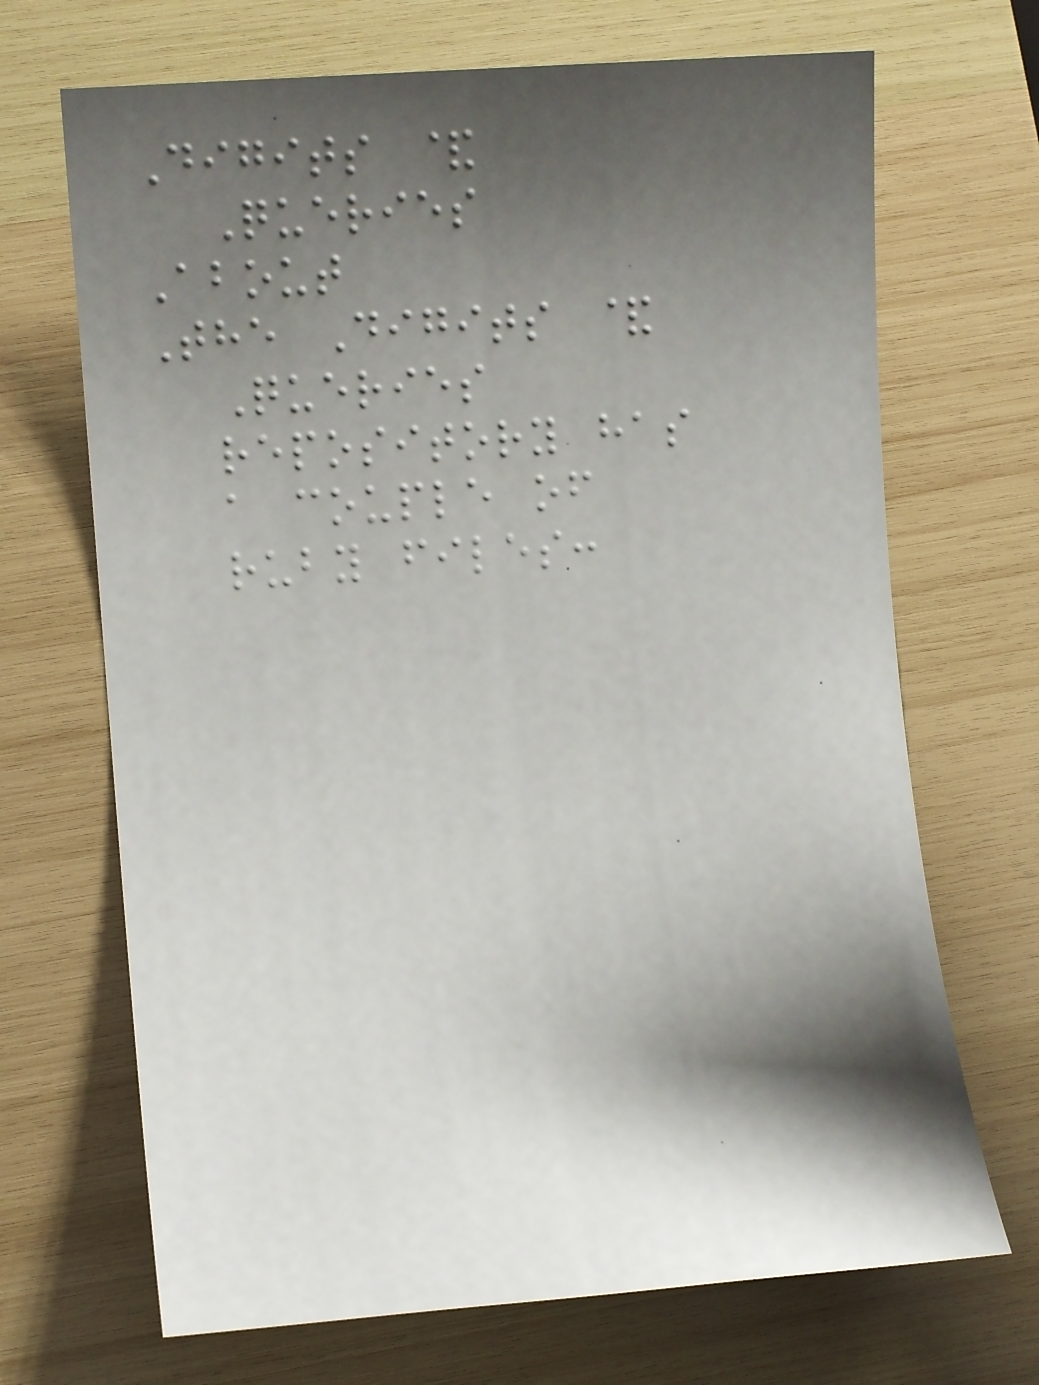Digits &
Queries
About
The Digits &
Queries
repository has
a couple of
ruby files:
